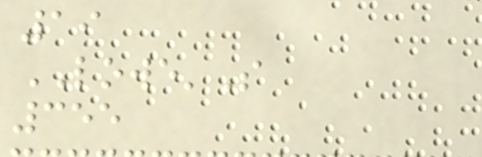19
LOWE'S
355
